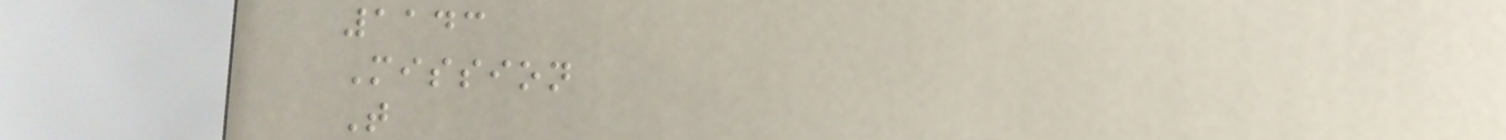1143
Mission
T
